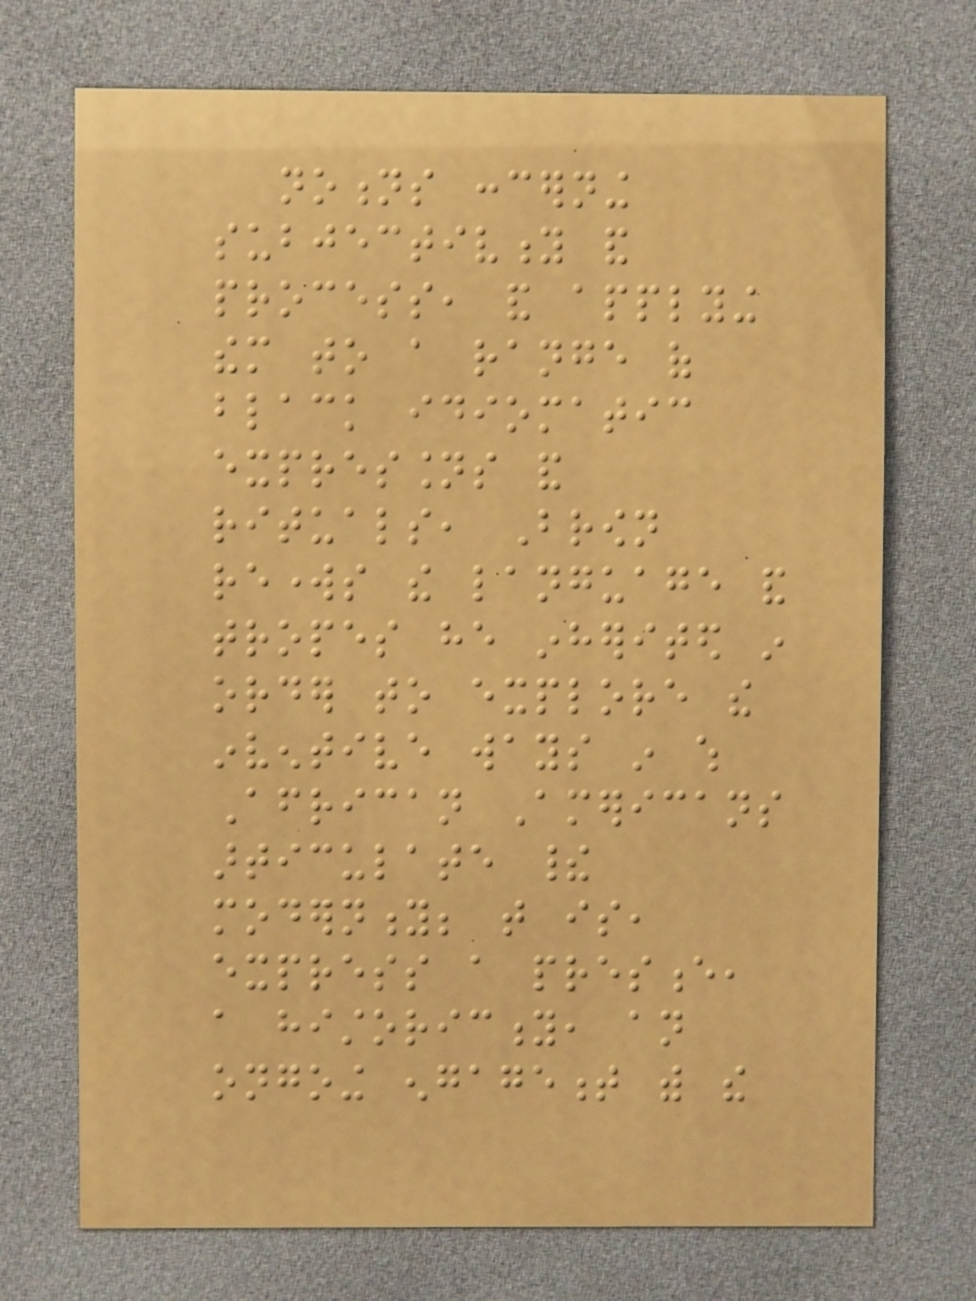notions concerning
subjectivity and
process, and applying
them to a range of
black idiomatic
expressions and
rituals, Brown
reworks the language and
tropes he inherited in
order to explore the
inventive ways in which
African Americans
articulate their
modernity; that is,
express a presence,
a historicity, an
ongoing engagement with the
